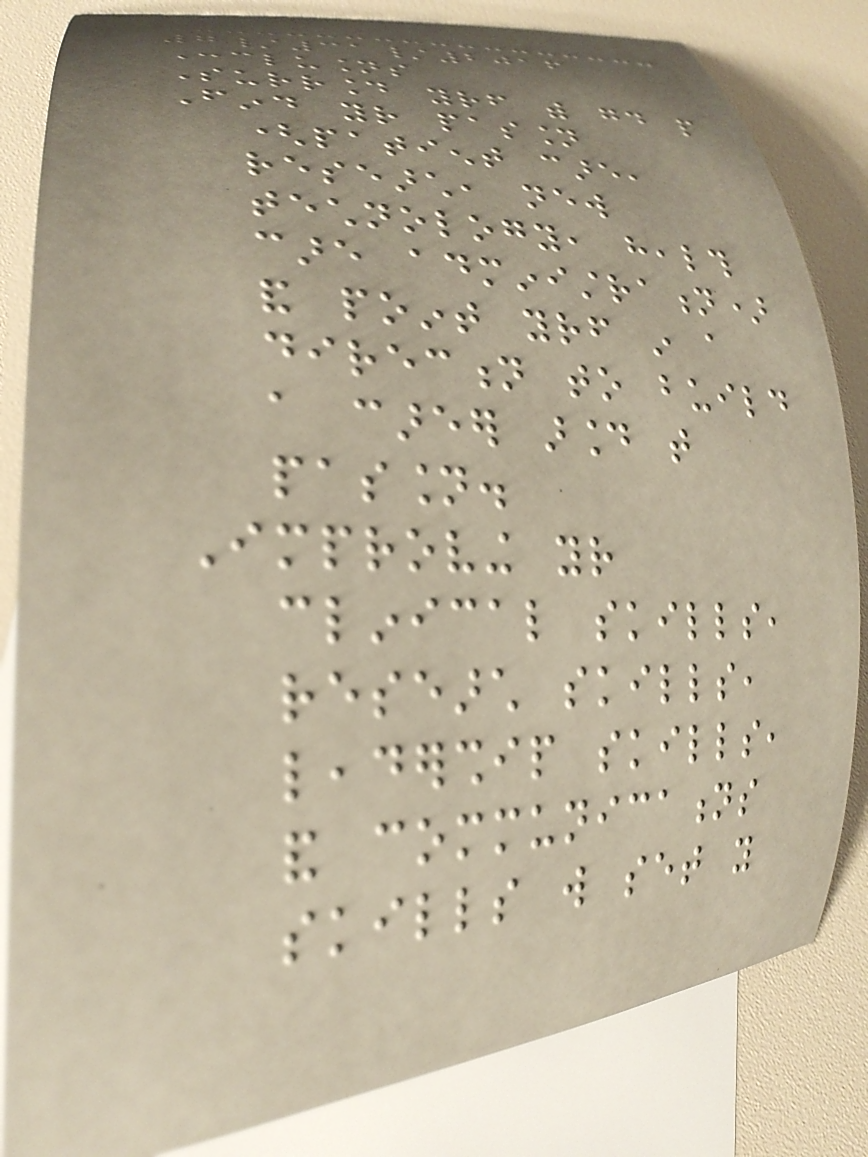7/31/2016
Conclusions
Surround yourself with good people
Find your passion
(patient care,
research, new
technology, health
care administration)
and point yourself in a
direction to build
a career around that
passion.
Improving your
clinical skills,
research skills,
leadership skills,
and communications
skills will set you
